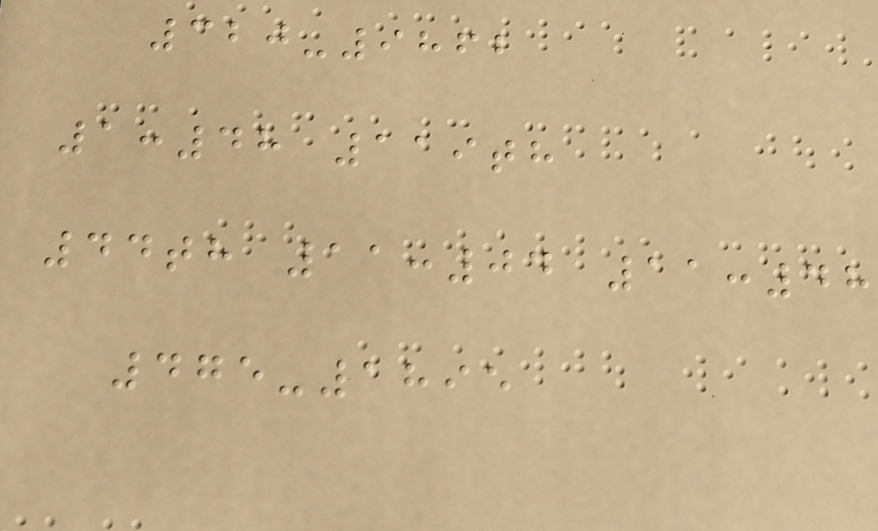320-9862
1:48 119th
44th 11:04 11:48
475-1895
